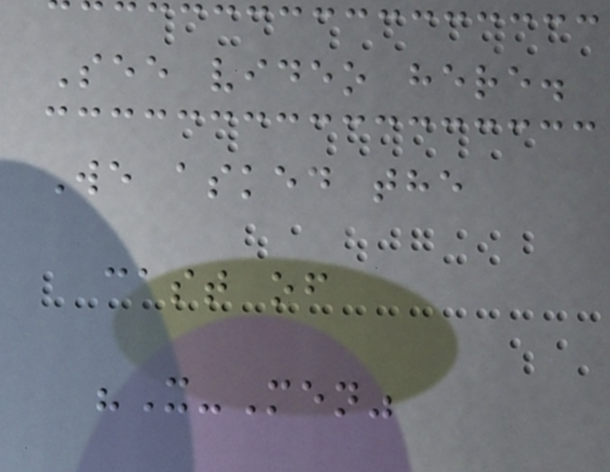See video here.
We asked the
cast of
"X-Men"
